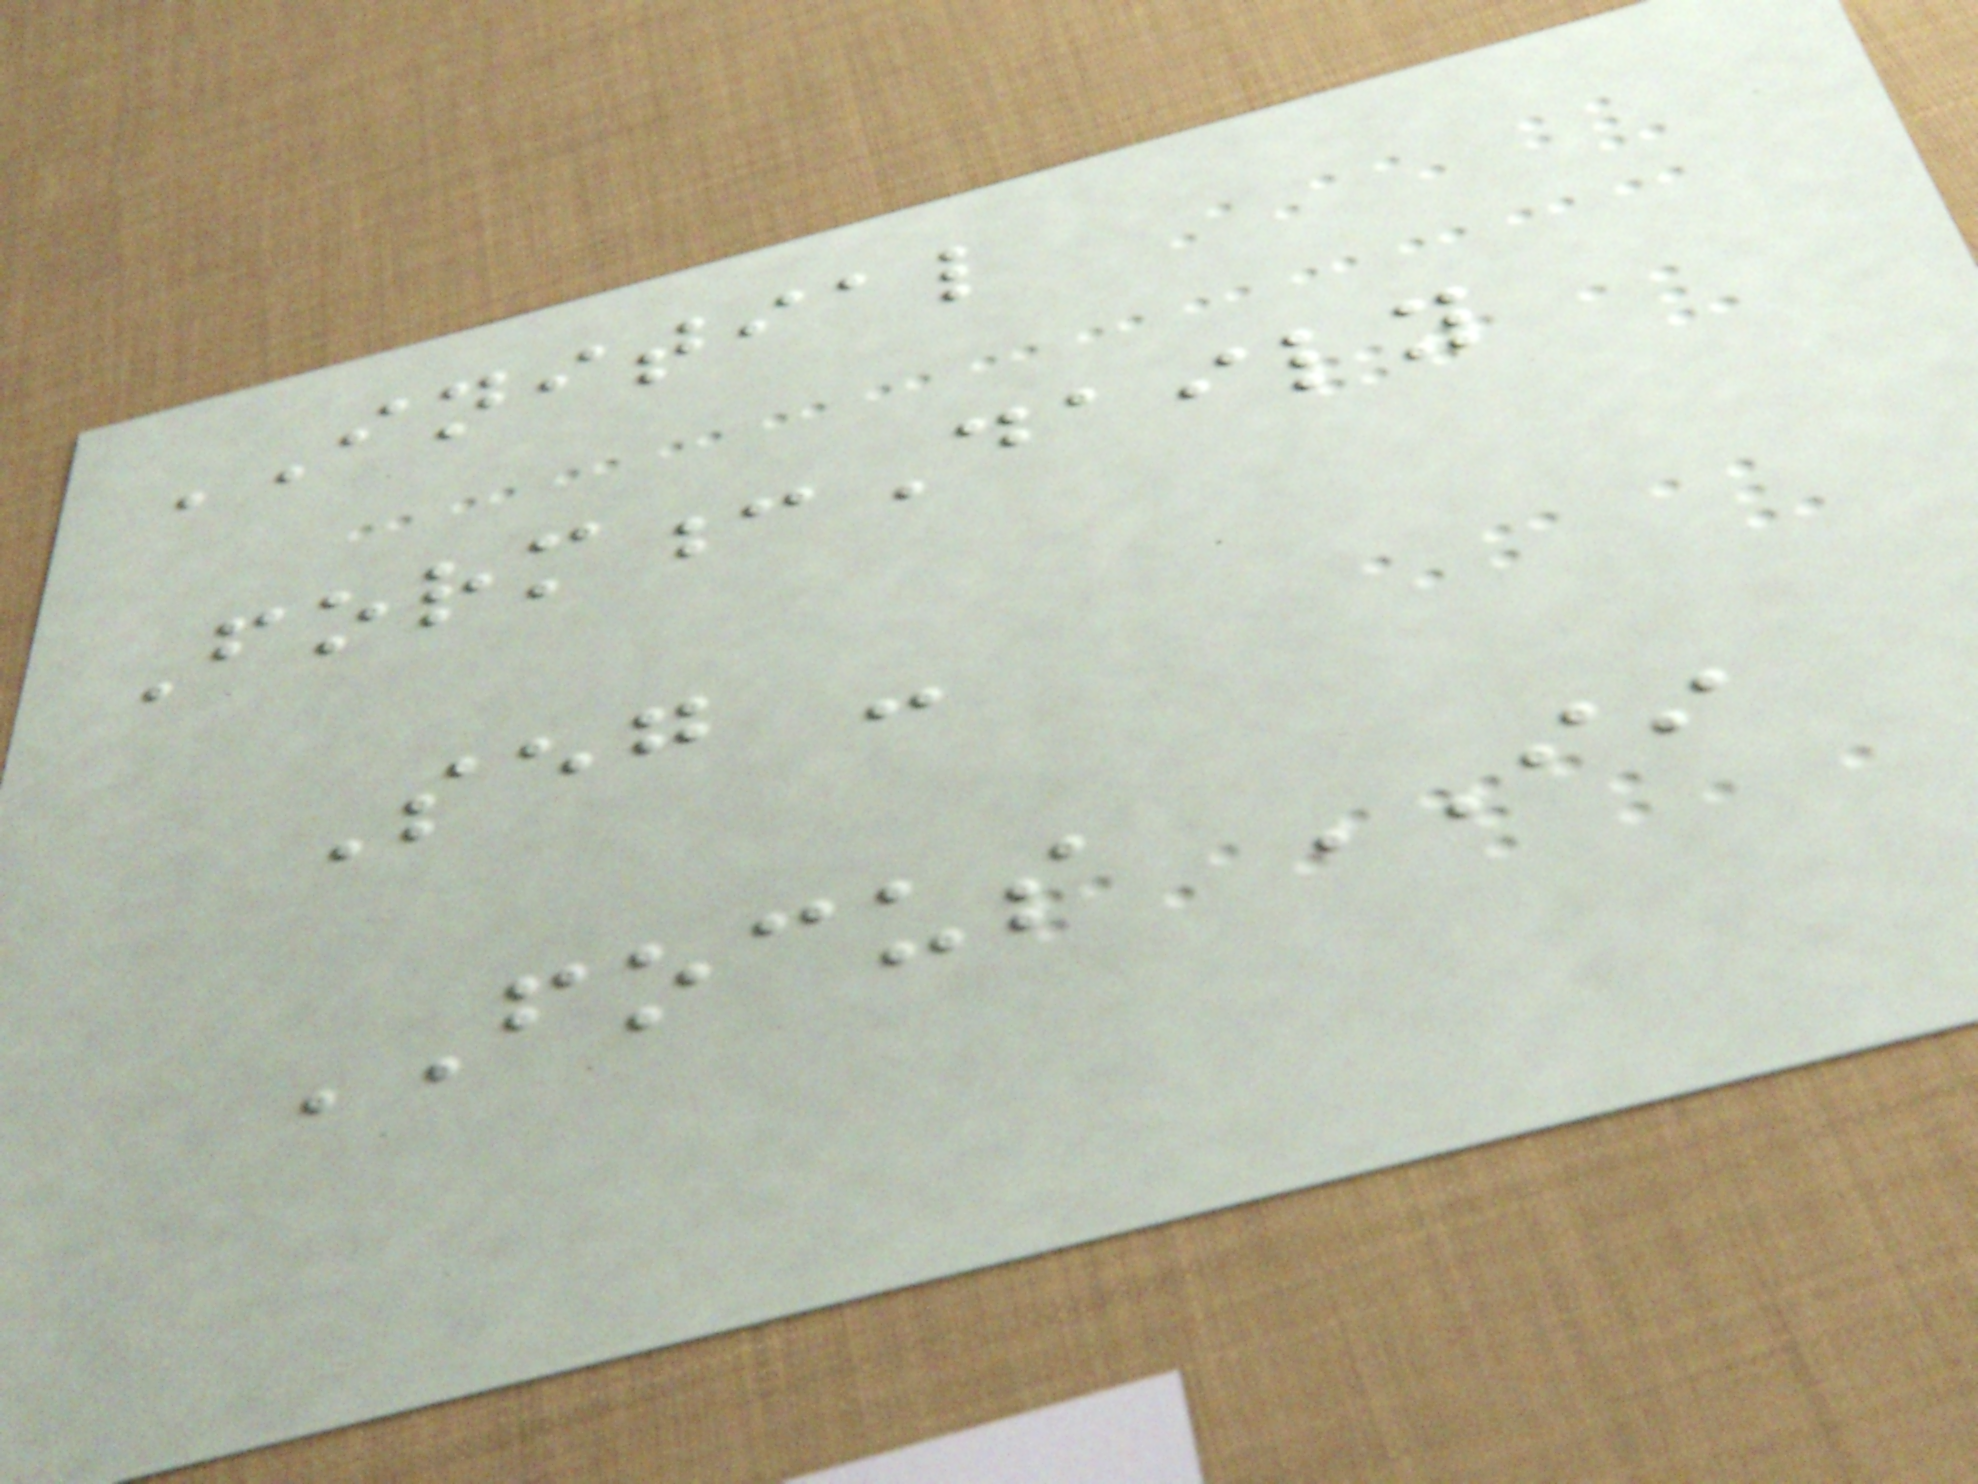INITIAL
Form:Daily
Seg -
FOCUS II
